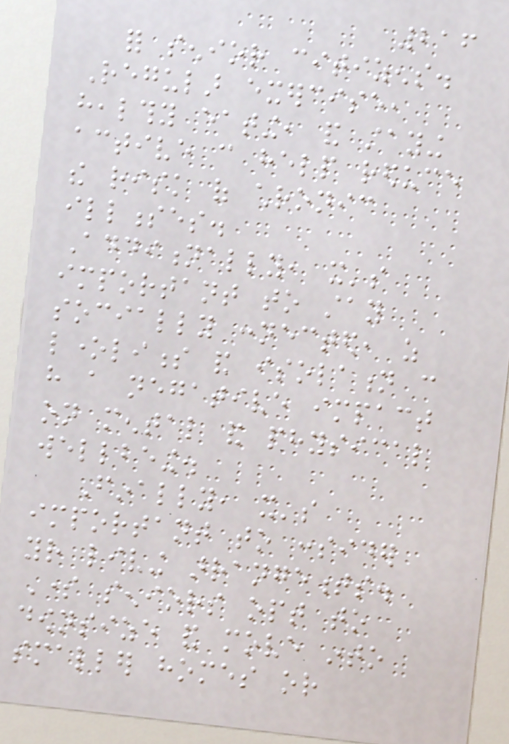216
for senior citizens.
Regular exercise,
healthy eating, and staying
active can help reduce
the risk of chronic
illnesses.
Additionally, it's
important to stay
socially connected, as
loneliness and isolation can
have a negative impact
on mental and physical
wellbeing.
Finally, it's
important to consider
your living arrangements.
Some seniors opt to
downsize and move into
smaller homes or
